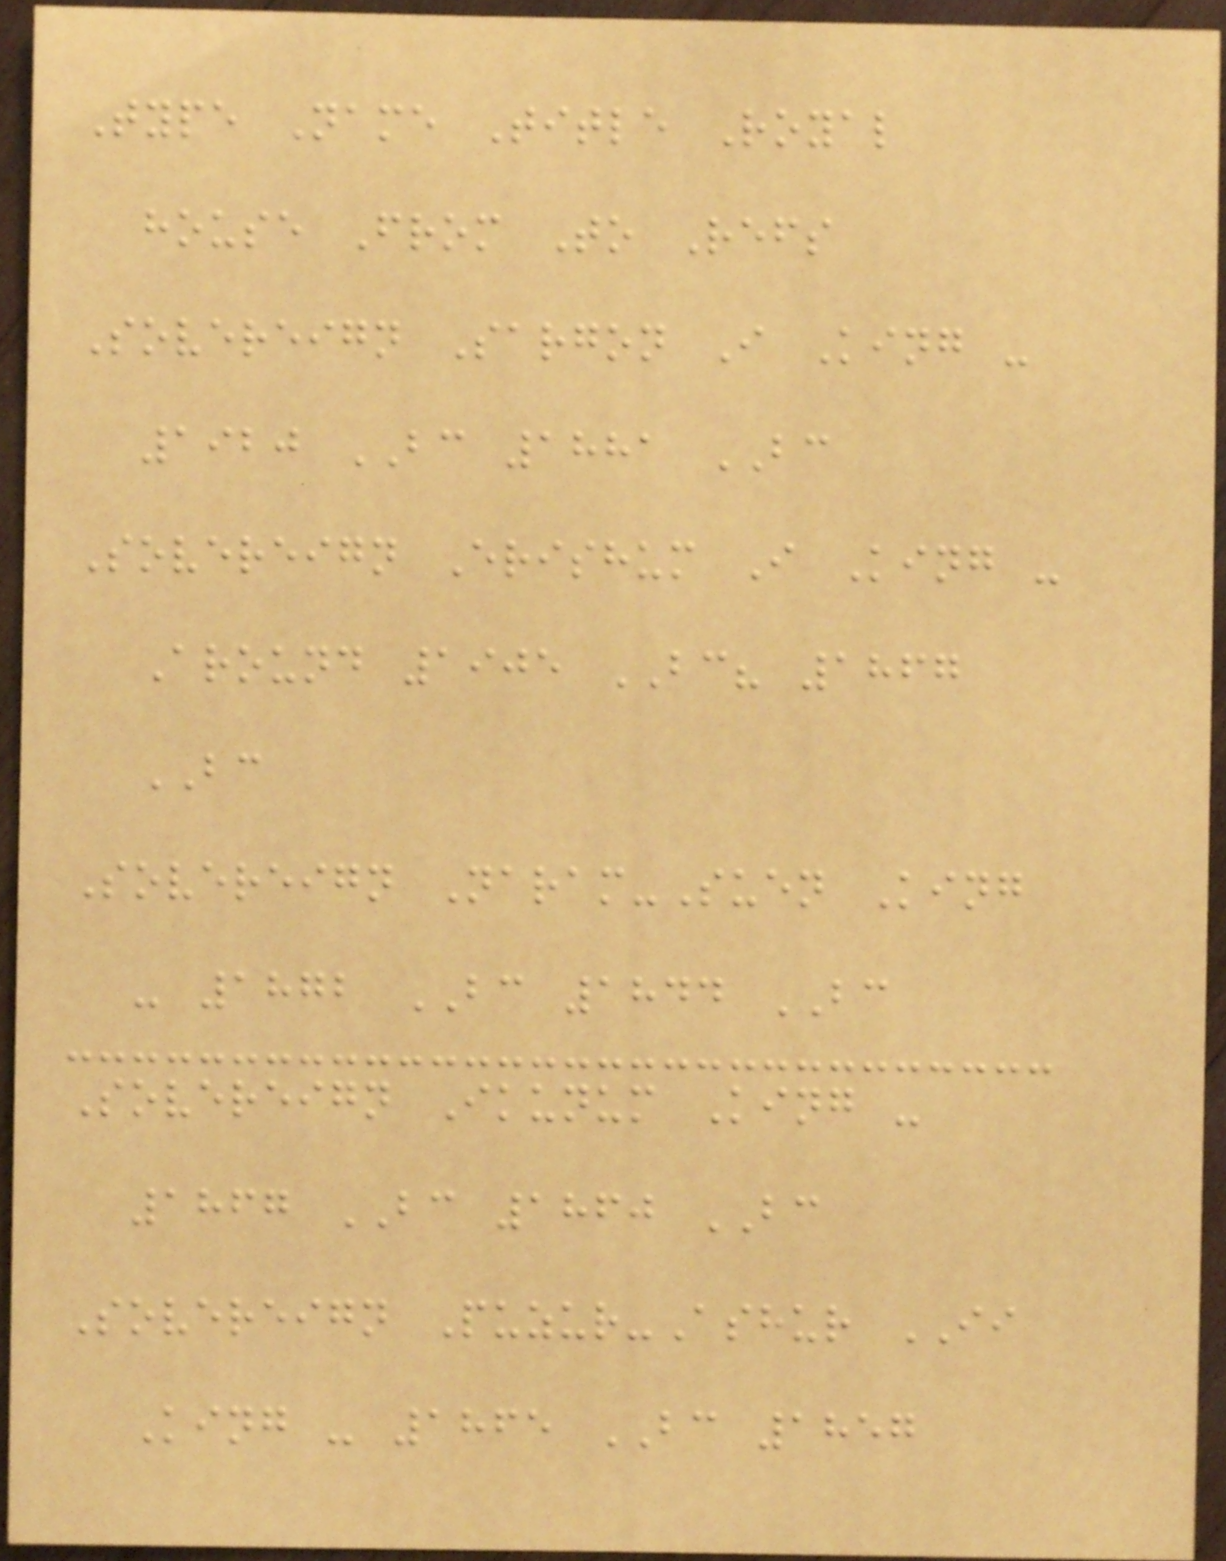Type Name Title Royal
house From To Refs
Sovereign Sargon I King -
1920 BC 1881 BC
Sovereign Erishum I King -
Around 1905 BC? 1867
BC
Sovereign Naram-Suen King
- 1872 BC 1844 BC
Sovereign Ikunum King -
1867 BC 1860 BC
Sovereign Puzur-Ashur II
King - 1865 BC 1857
